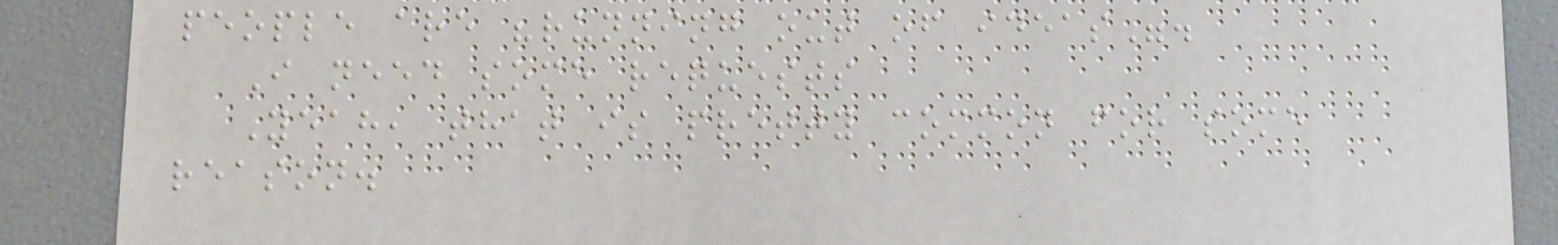people are "running out of ideas".
I need some requests
Yeah, that is pretty common for some
reason.
